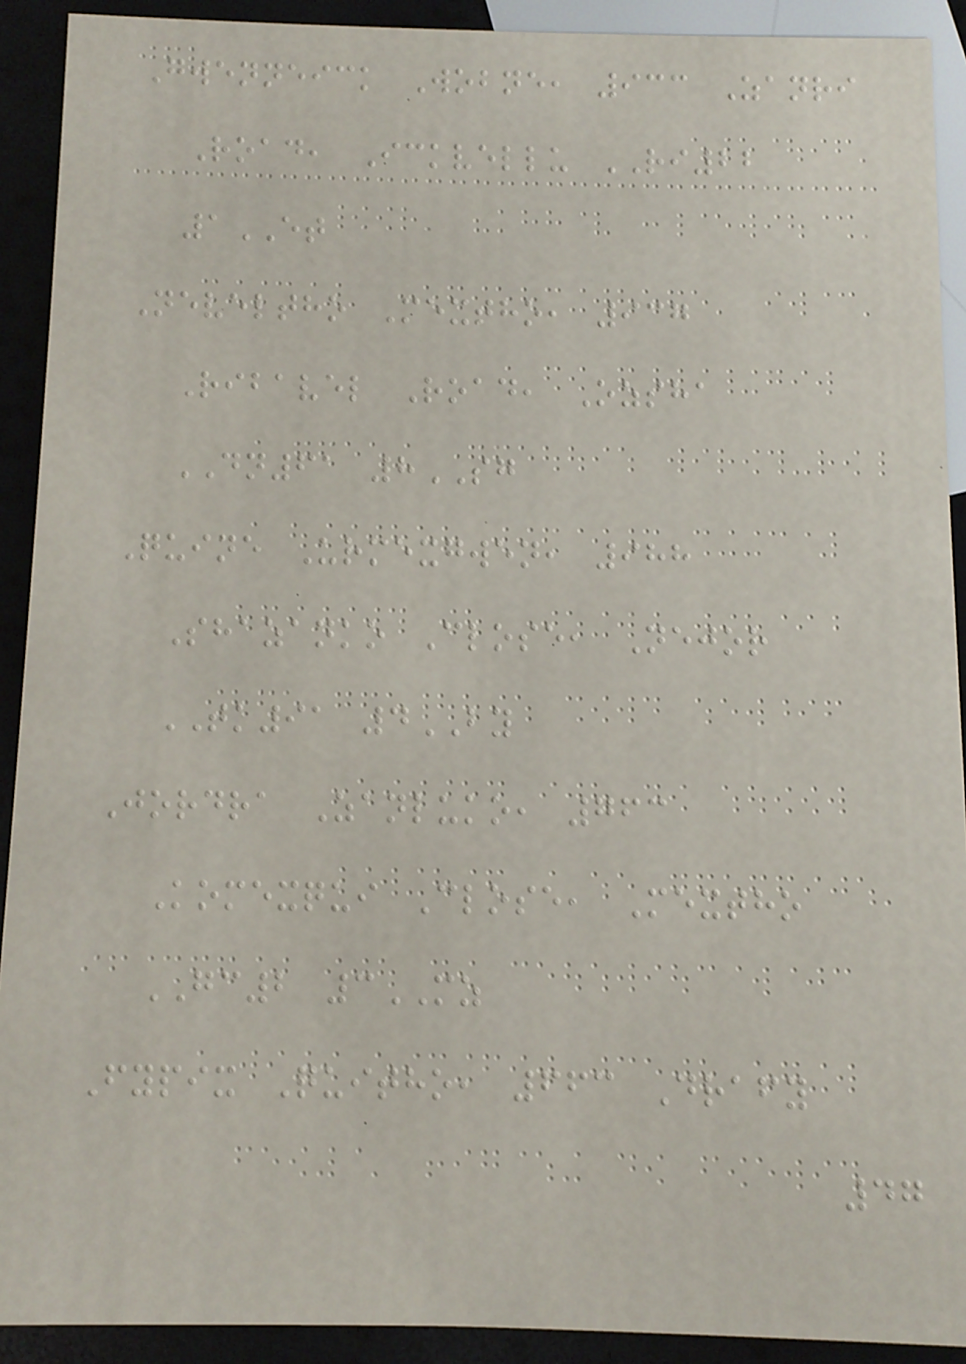Gwenneick Wobne, 933 Zanri
Road, Ickvellu RI22
1ET
Neveltho Mextho, 937
Ribavel Road, Ozsha
DN61 8SG
Quine Urmexgwen, 988
Shazanko Close, Nejor
TK91 4BY
Jordra Zanluko, 763
Komexqui Close, Mextho
GC2 3MZ
Fypix Quitho, 663 Drafy
47
